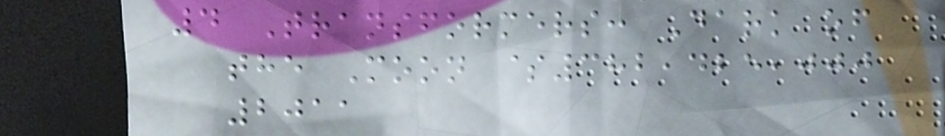4 Transformers: Dark of
the Moon $382,425,000
2011
